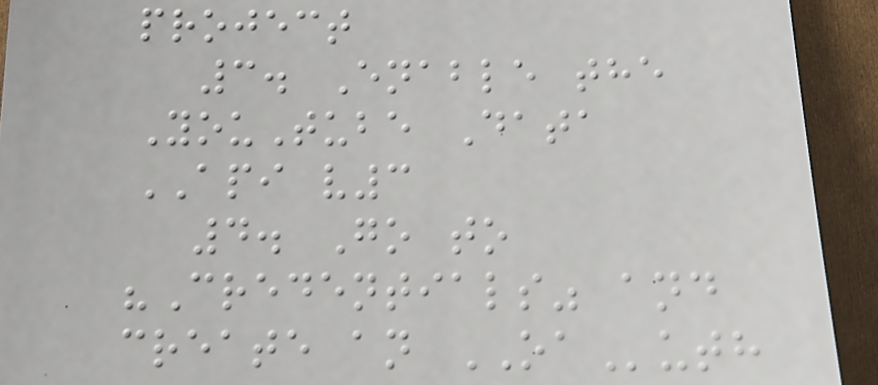project
3. Enable the
YouTube Data
API v3
4. Go to
"Credentials" and
create an OAuth
